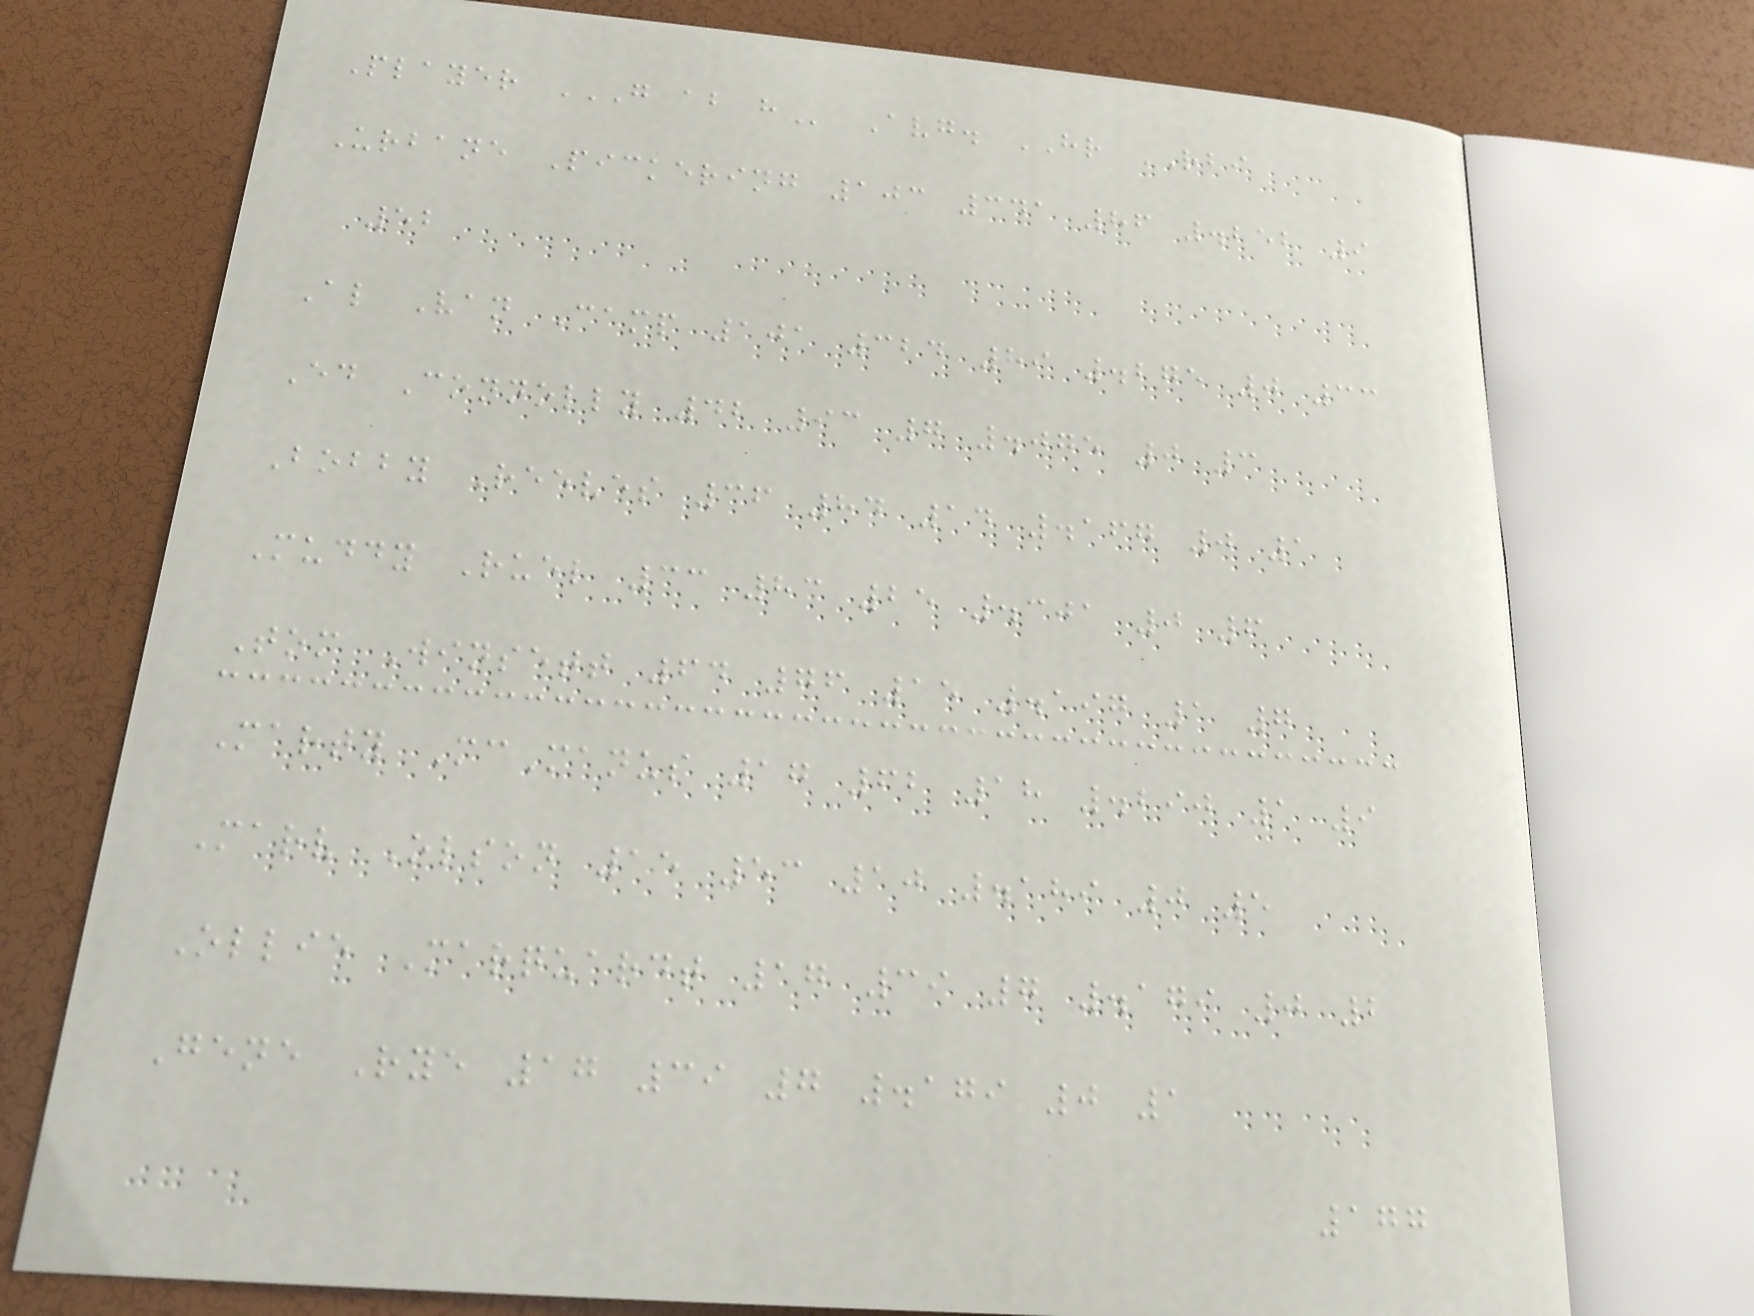Player G AB H Avg. HR RBI
Urbane Pickering 103 341 86 .252 9
52
Al Van Camp 101 324 89 .275 0 33
Ed Connolly 42 93 7 .075 0 3
Bobby Reeves 36 84 14 .167 0 1
Muddy Ruel 33 83 25 .301 0 6
Tom Winsett 64 76 15 .197 1 7
Marty McManus 17 62 18 .290 1 9
Marv Olson 15 53 10 .189 0 5
Ollie Marquardt 17 39 7 .179 0 2
Gene Rye 17 39 7 .179 0 1
177
